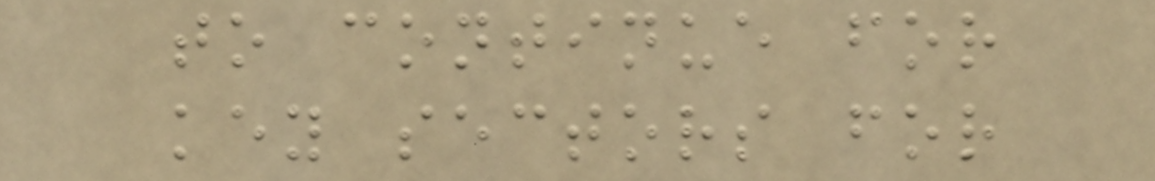to continue for
key sectors for
